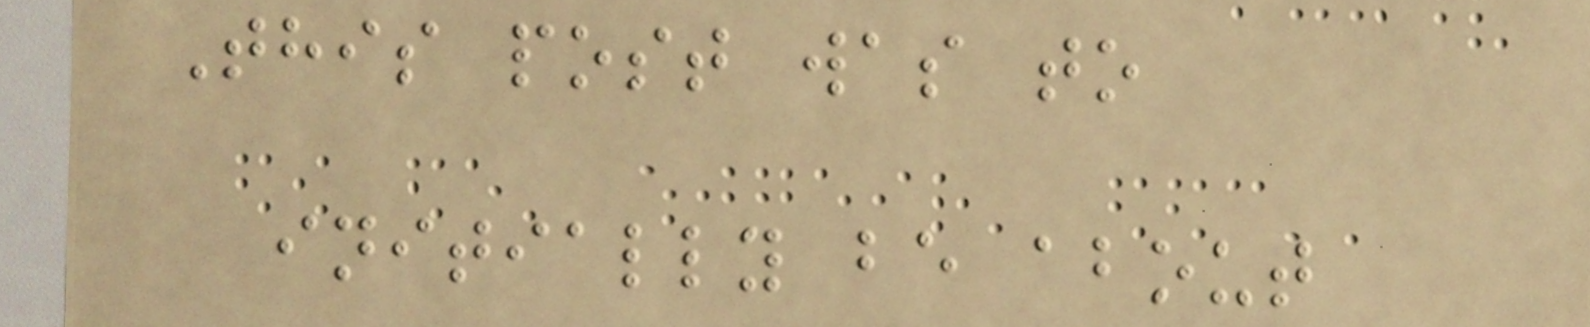This post was to
initially be about
